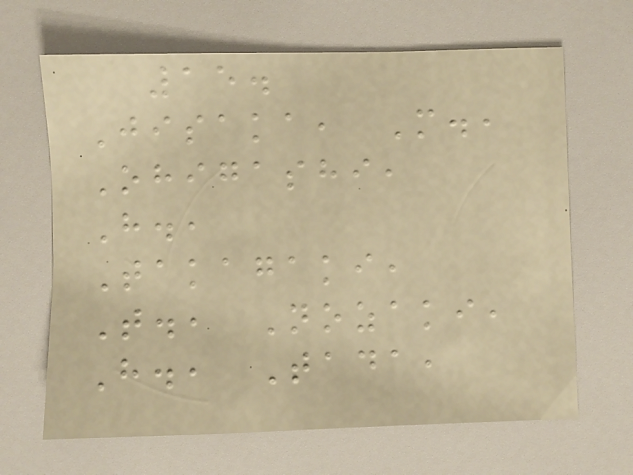15.
Jisaka, M.,
Ohigashi,
H.,
Takagaki,
T., Nozaki,
H., Tada,
